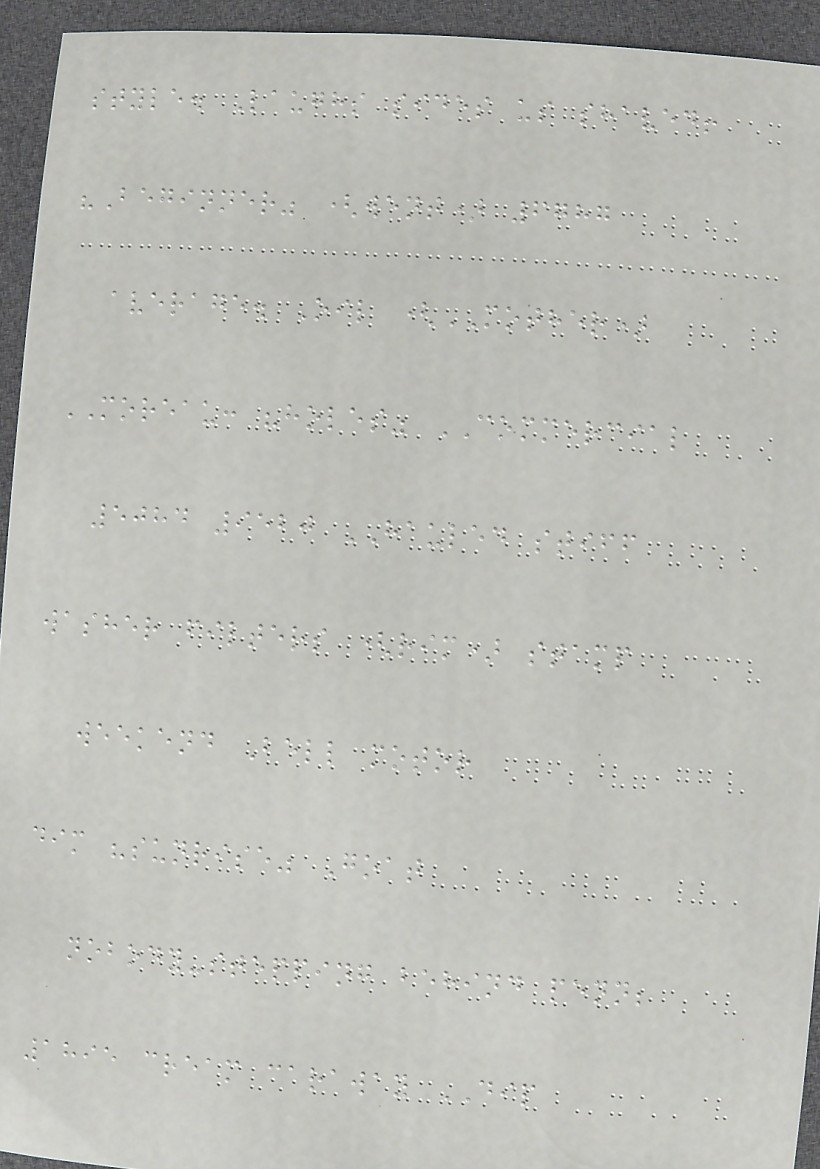style. Laughs sides us shaved!
"Beginner" (went) 6787
average. Oil (MOTHER)
MOREAU: "holes" COMMERCIAL
5084 9520 HAULED stiff
washer filters (rim) stamp
weekend Bell motor
dim "sunrise" Goat
nobody-stepping behind penn;
1895 cream caraway DIP
